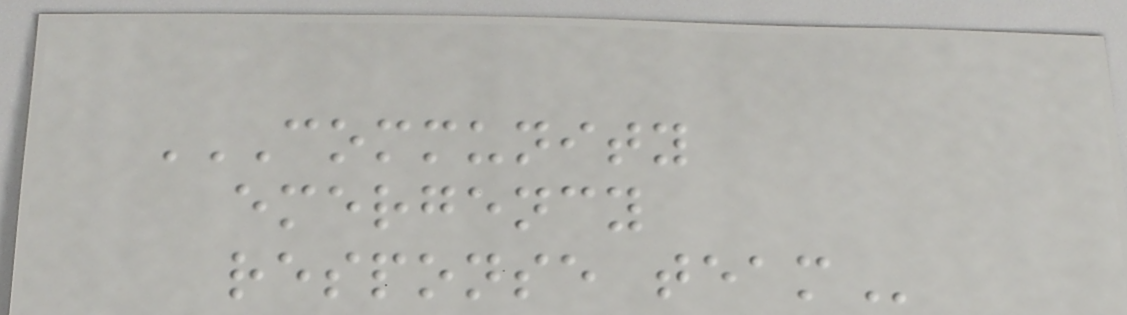COMMUNITY
EMERGENCY
RESPONSE TEAM
